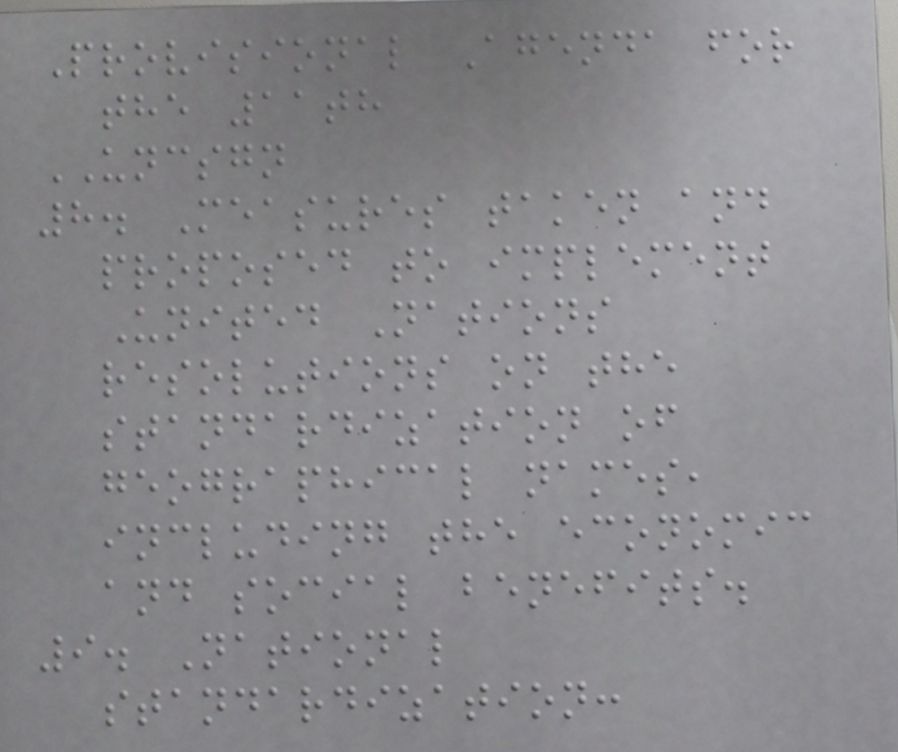Provisional Agenda for
the 11th
UNCSGN
8. Measures taken and
proposed to implement
United Nations
resolutions on the
standardization of
geographical names,
including the economic
and social benefits.
9. National
standardization:
